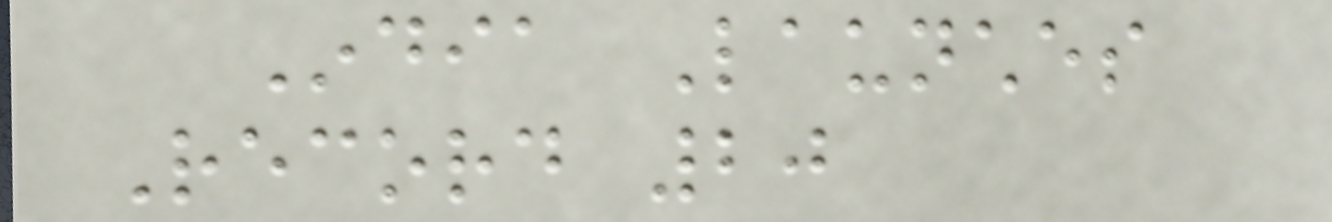India Launches
Record 20
